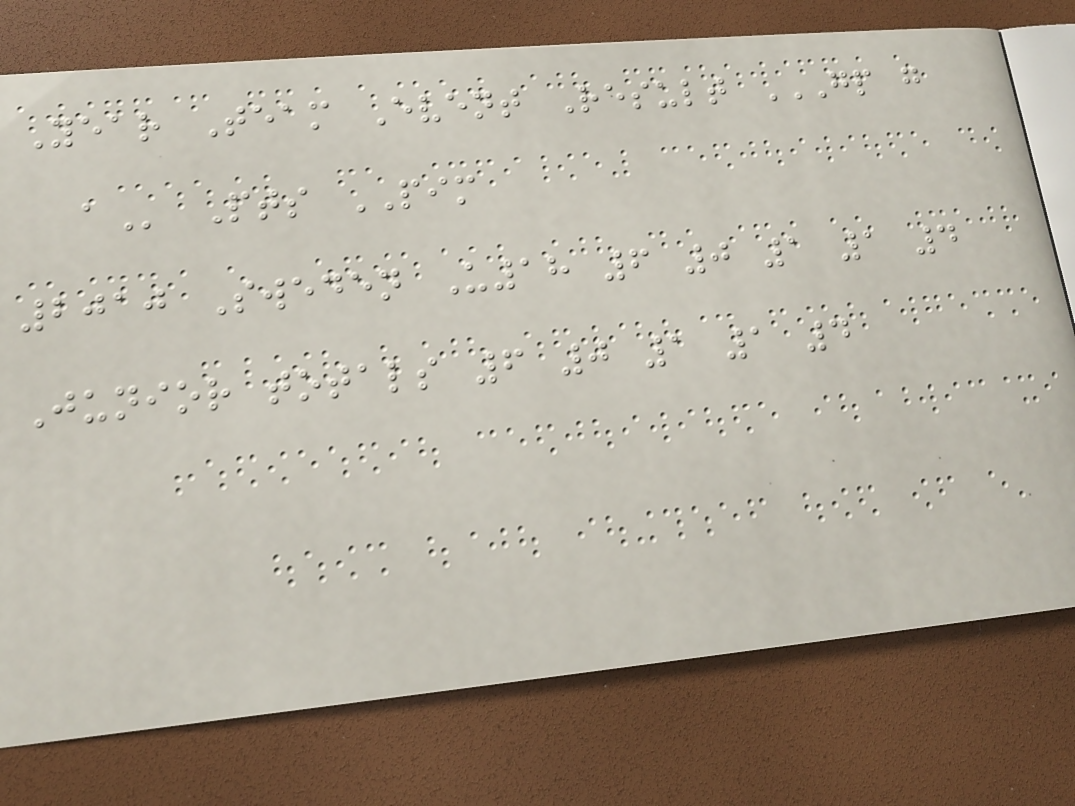Year Team Event Result GP G
A Pts PIM
2010 Sweden U18 6 0 1 1 4
Junior totals 6 0 1 1 4
